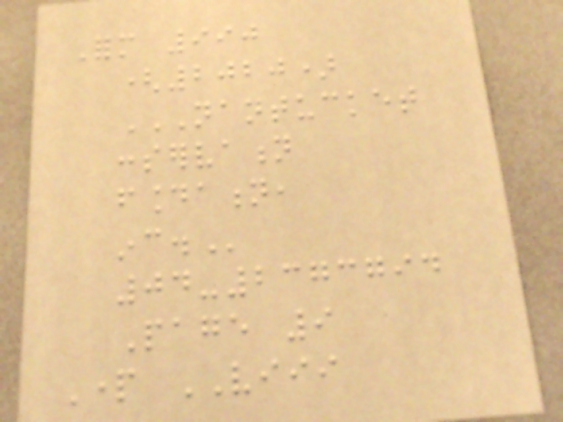Form 990
(2020)
NANTUCKET
CONSERVATION
FOUNDATION,
INC.
04-2373794
Page 9
Part VIII
